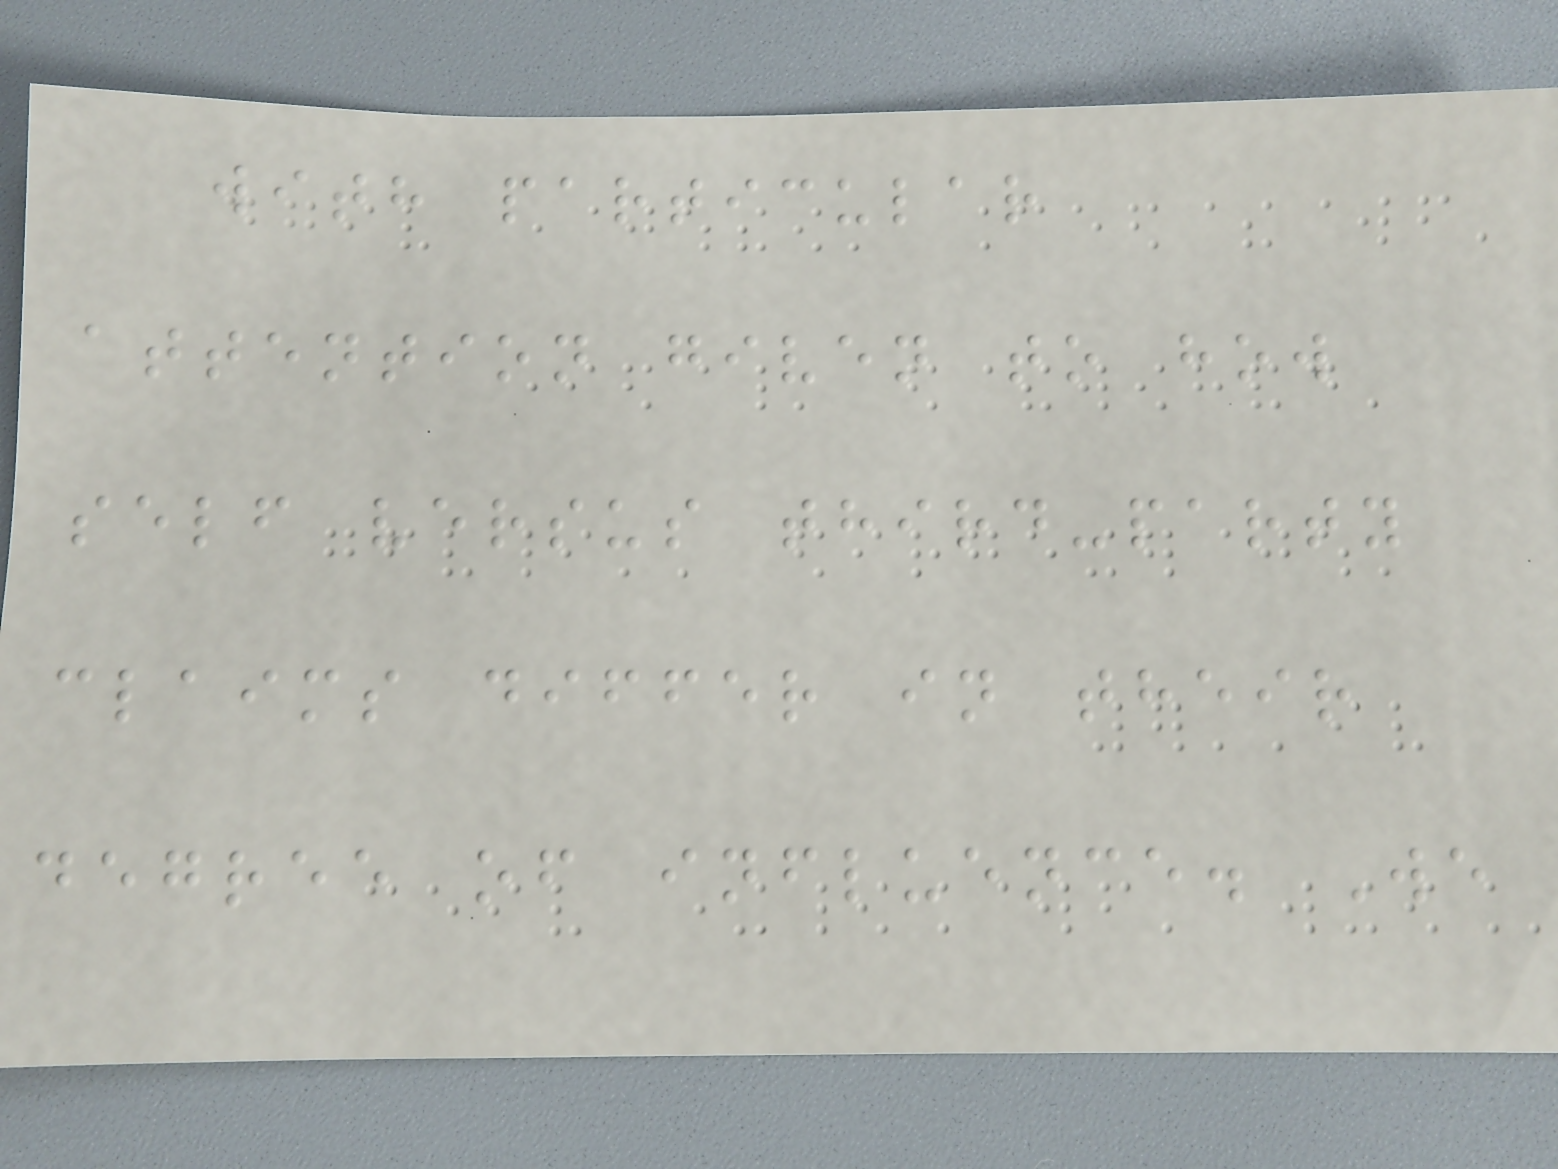with particular
attention given to how
self versus third-party
claims differ in their
degree of influence. We
